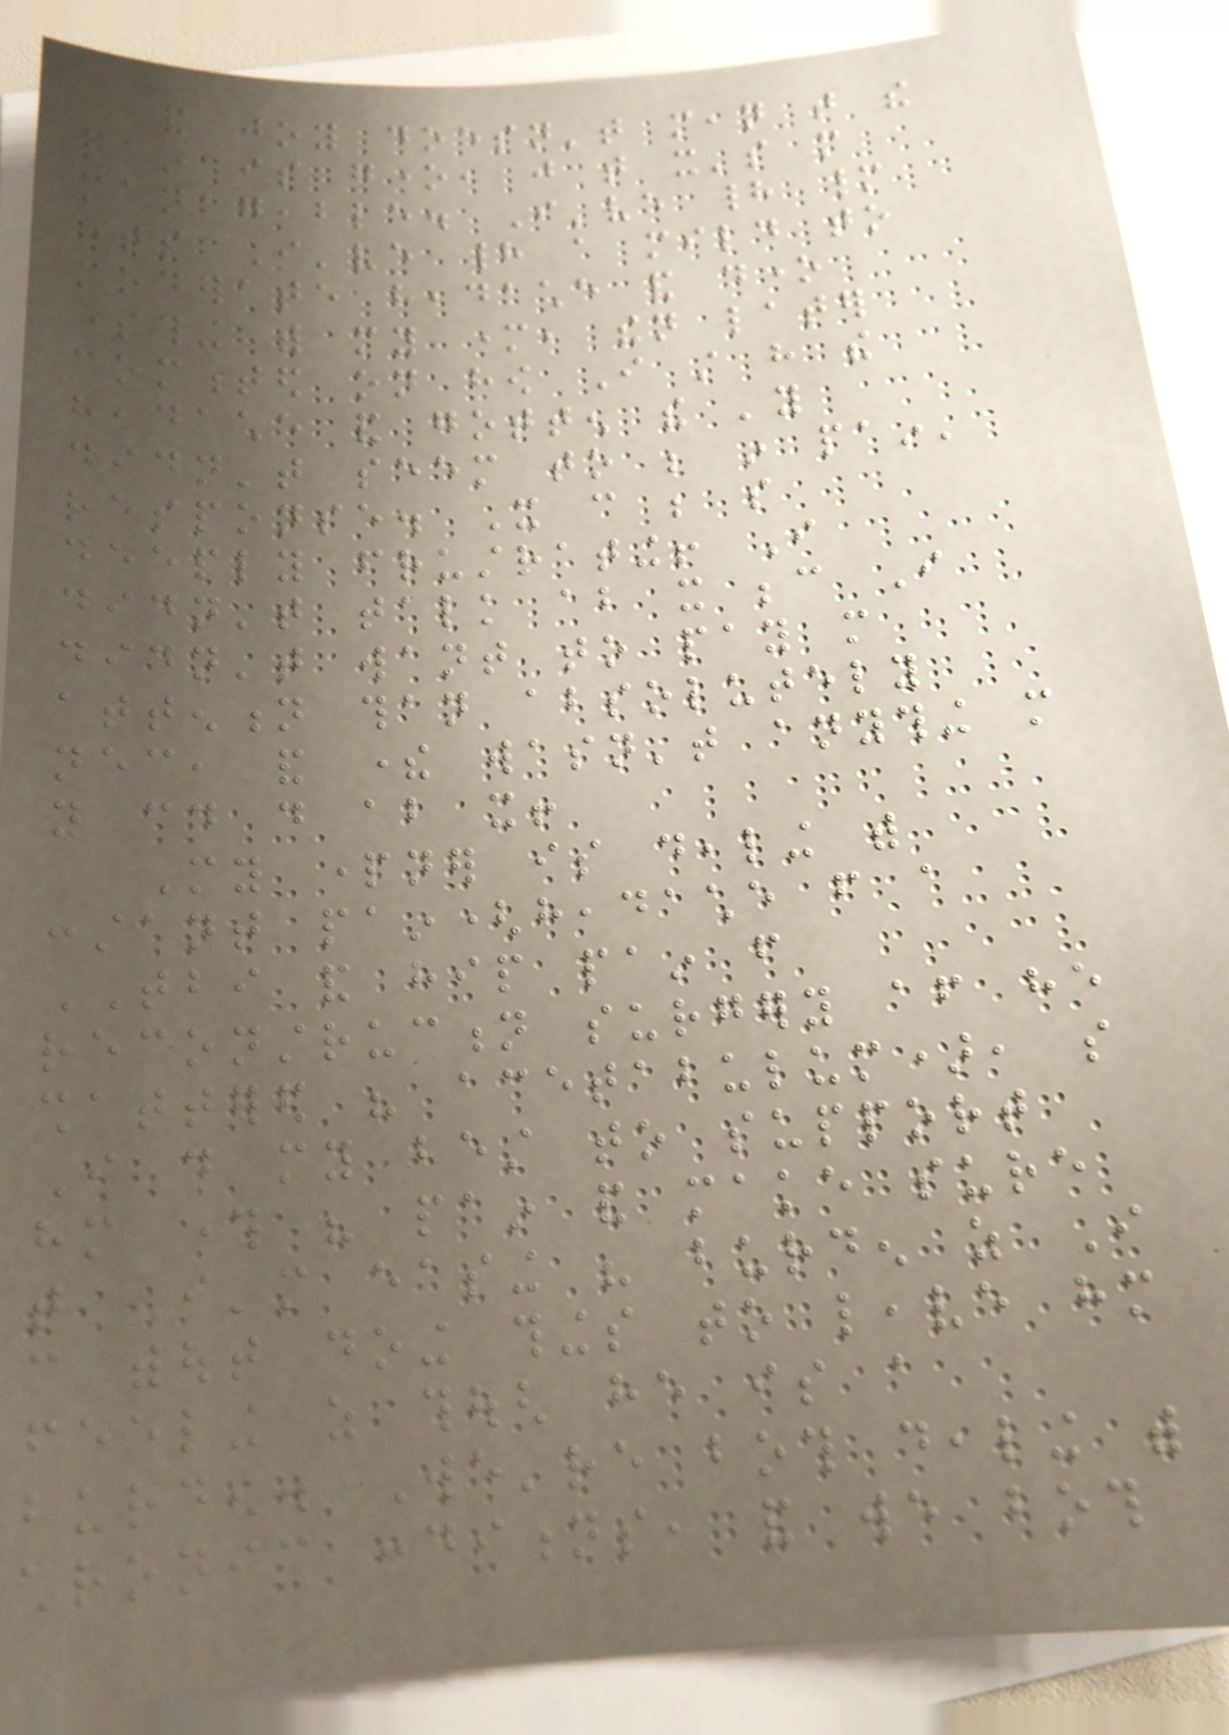and joy doesn't mean that the
pain is gone, just that it's more
manageable. I've had many
times I've had a mild to
moderate headache and done
something with my mother, then later
commented on how I still have the
headache and gotten the 'you
didn't seem to be in pain'
response. It can be so
deeply frustrating! I
didn't talk about it because I
didn't want to pay more
attention than absolutely
necessary, and there wasn't anything more
you could do about it!
My partner is dealing with
constant pain(headache from a
TBI and hip pain from
reconstruction surgery after he
shattered his acetabulum), so
I do my best to support
him through his pain and make sure
that I'm easing his burden as I
can without doing things to leave him
feeling as though he is a
burden. We're both dealing with
chronic conditions, and we both
